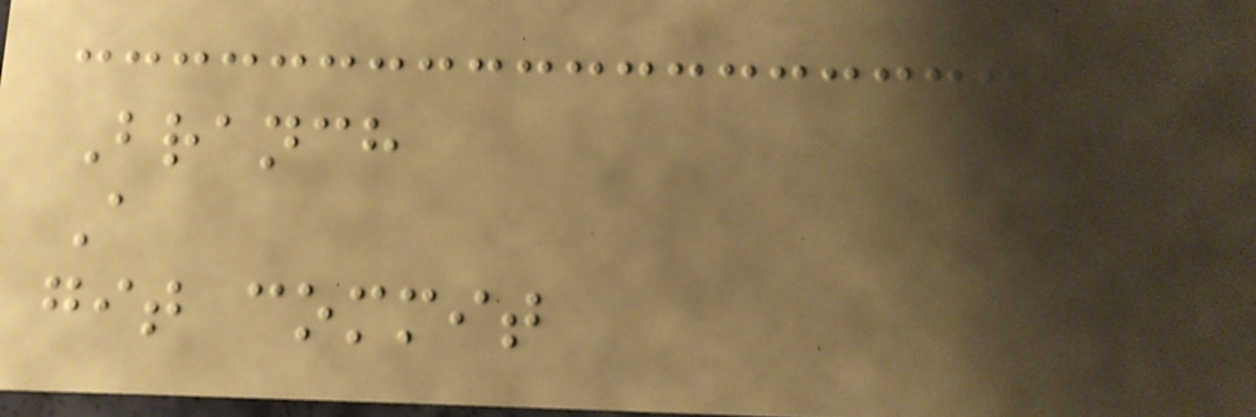Branch
A
git commit
